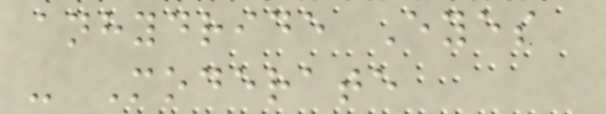anhydride Eyes
- Moderate
